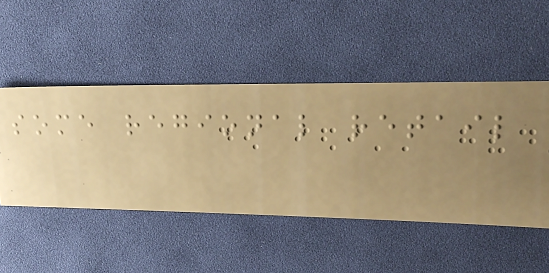some regional retail
